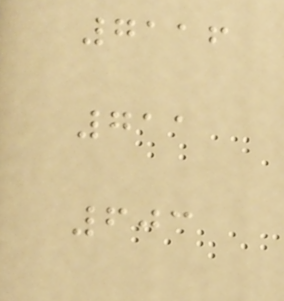7116
711
603
